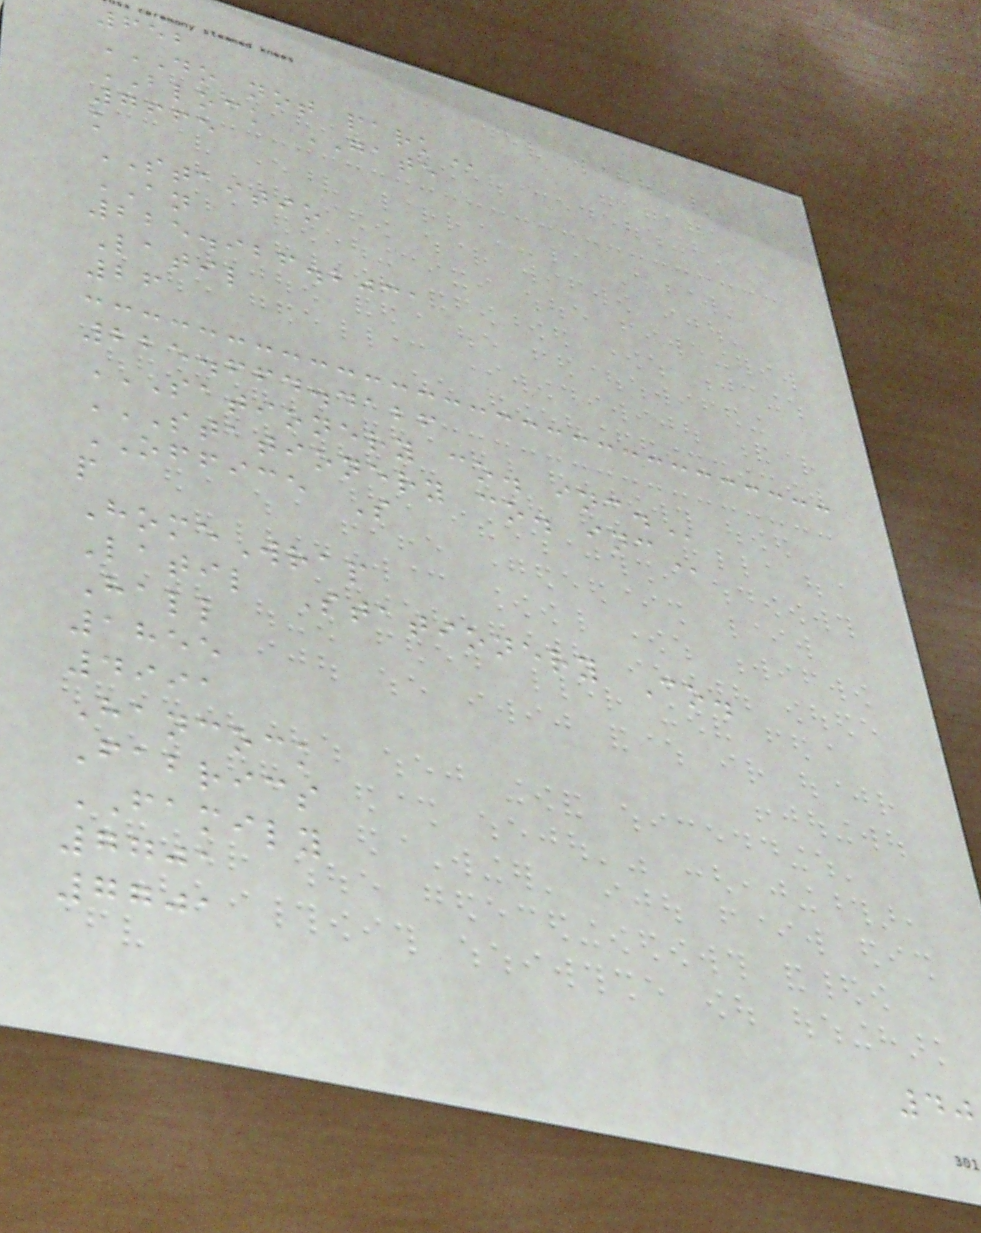652
DO NOT PARK
BLOCK GATE
7665
k
STAITIO
AN
225.926.2031
Latil
26
225.664.4126
SATIONERY CO. INC.
STATIONERY CO. INC
OFFICE S
p
HomeWrap
Latil Stationery Co.
Hall
1855
4991
Hancock
Fabrics
FAMILY
7701
7701
40
